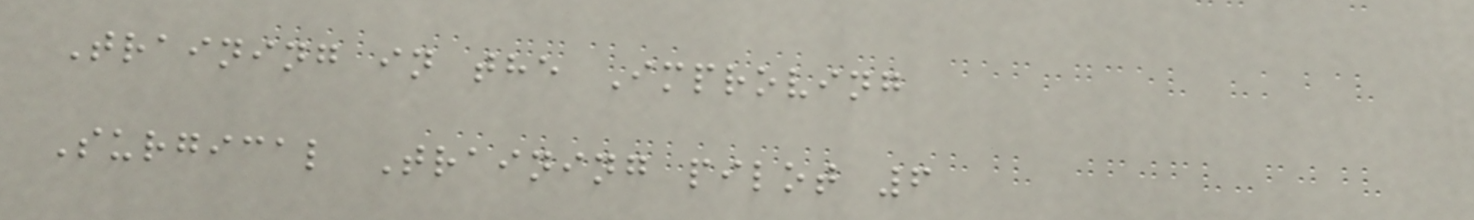Training in the Improving
Surgical Training pilot 6
